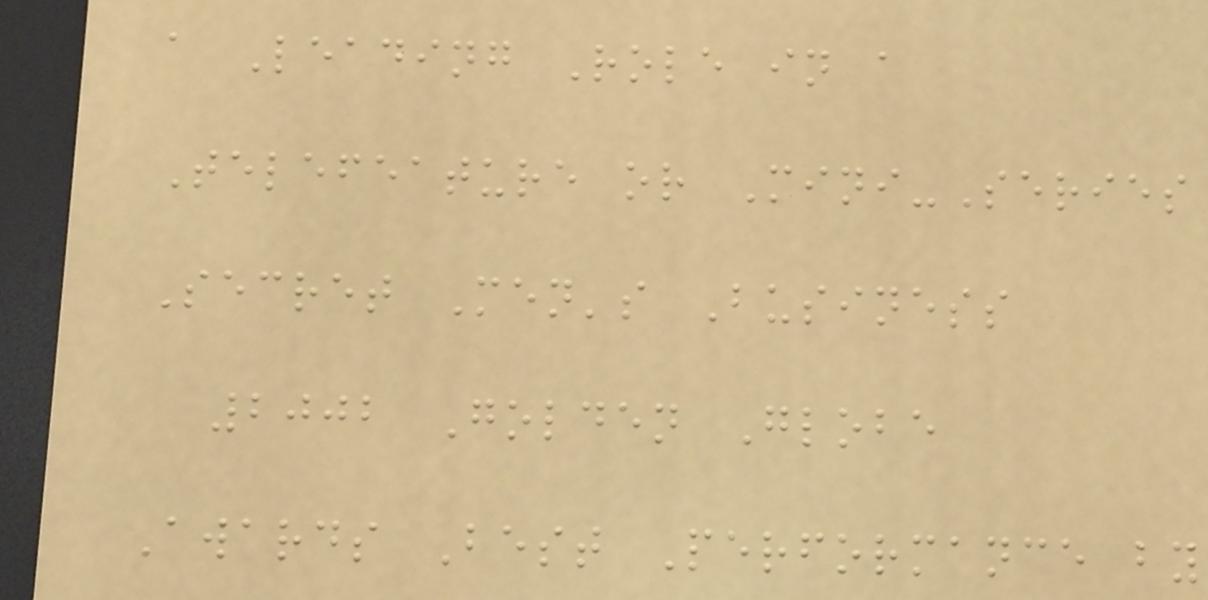a Leading Role in a
Telefeature or Mini-Series
Secret Men's Business
2002 Golden Globe
Awards Best Performance by
